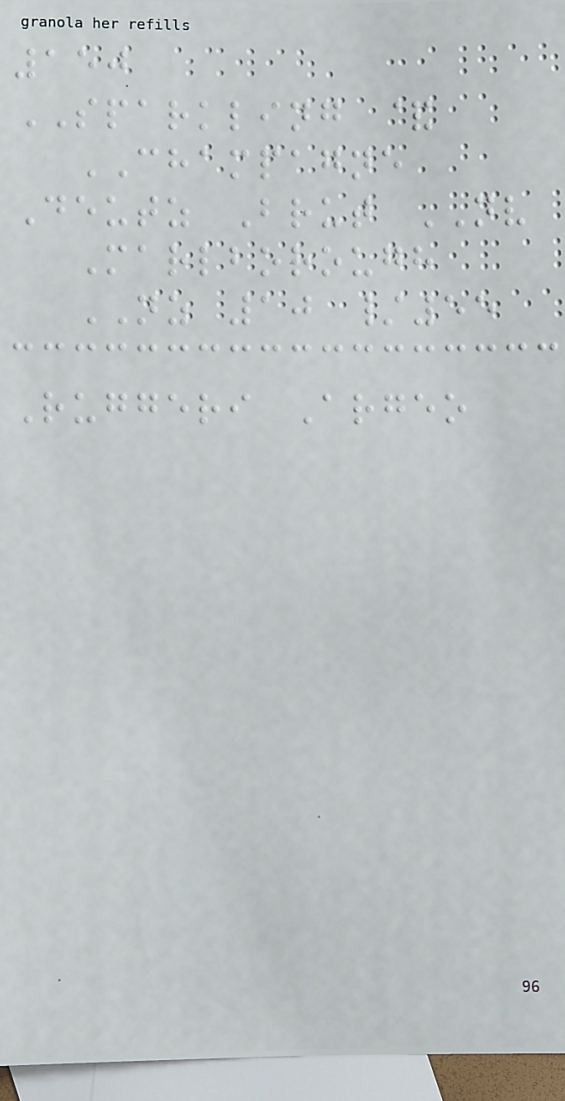150
SPARKLING &
CHAMPAGNE
Deutz Brut NV
Marlborough
NZ 10 /55
Ruggeri Argeo
